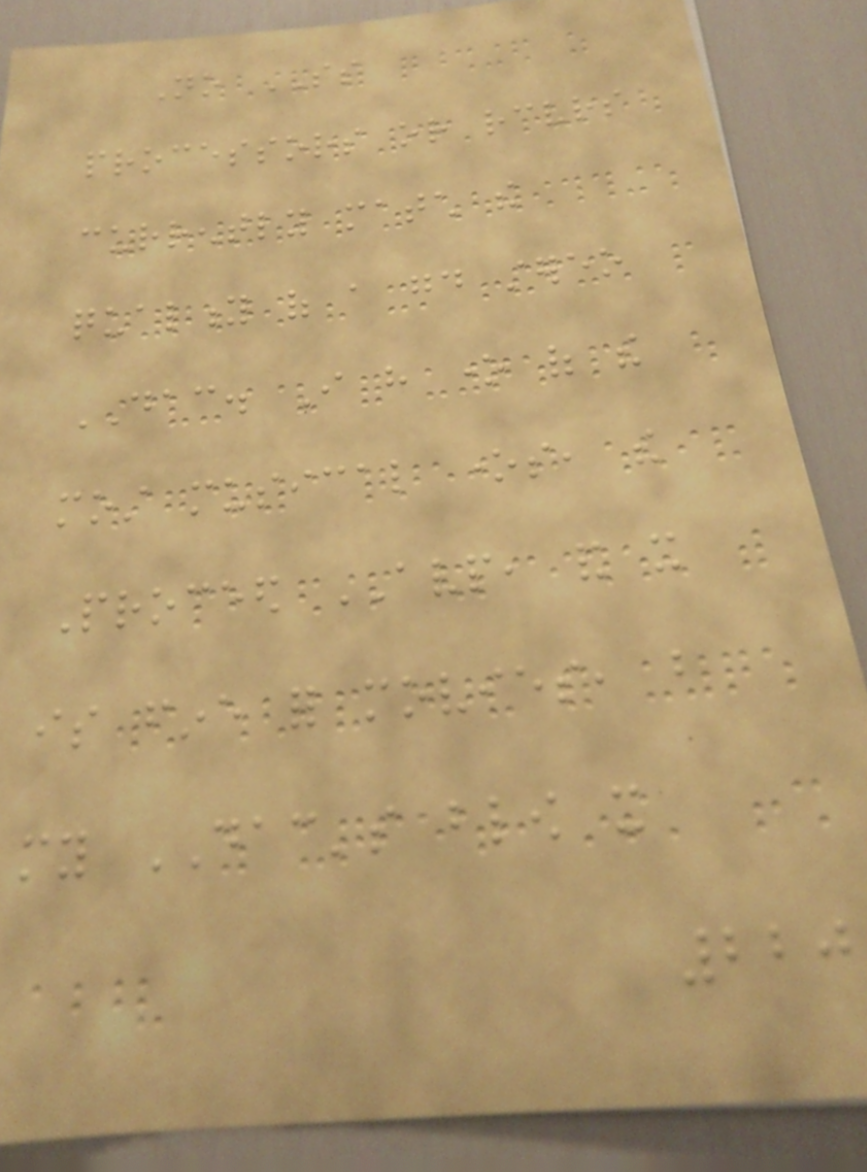No SS
processors or receivers
currently match the
quality of a good stereo
DAC. I have one of the
most musical ones, the
Proceed AVP, and it
is fine for movies, but
my DAC's blow it
220
